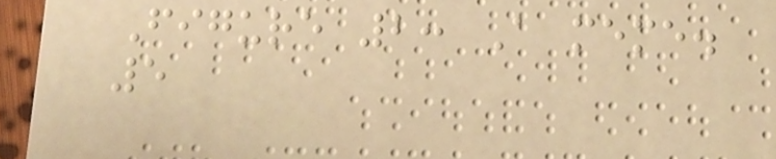Figure 2: A meme.
5
